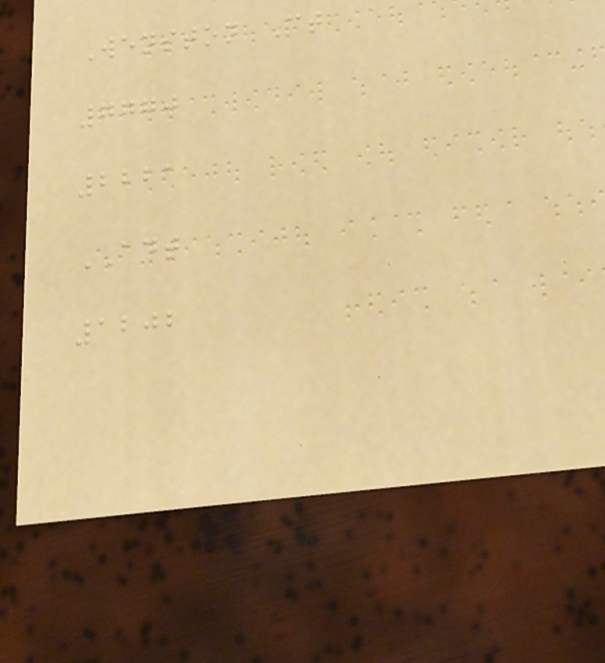Wenston Ct
7770
2221
ADT
1202
